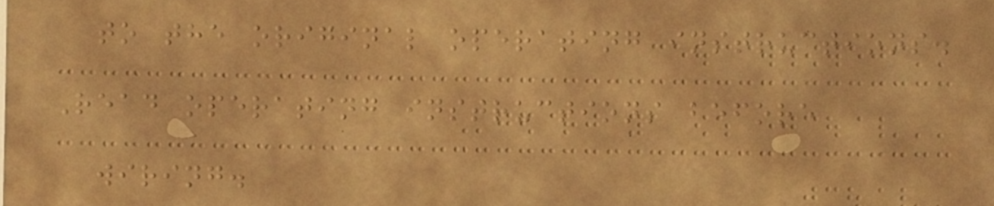to the original operating instructions.
Read operating instructions before
wiring.
